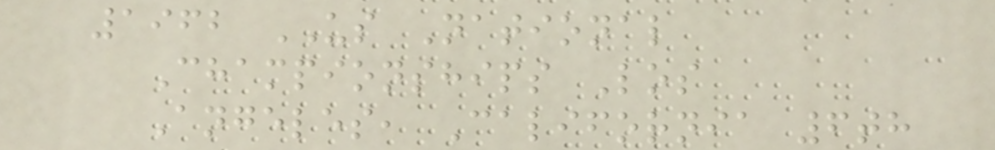1962 US National
Championships Los
Angeles, California 6th
